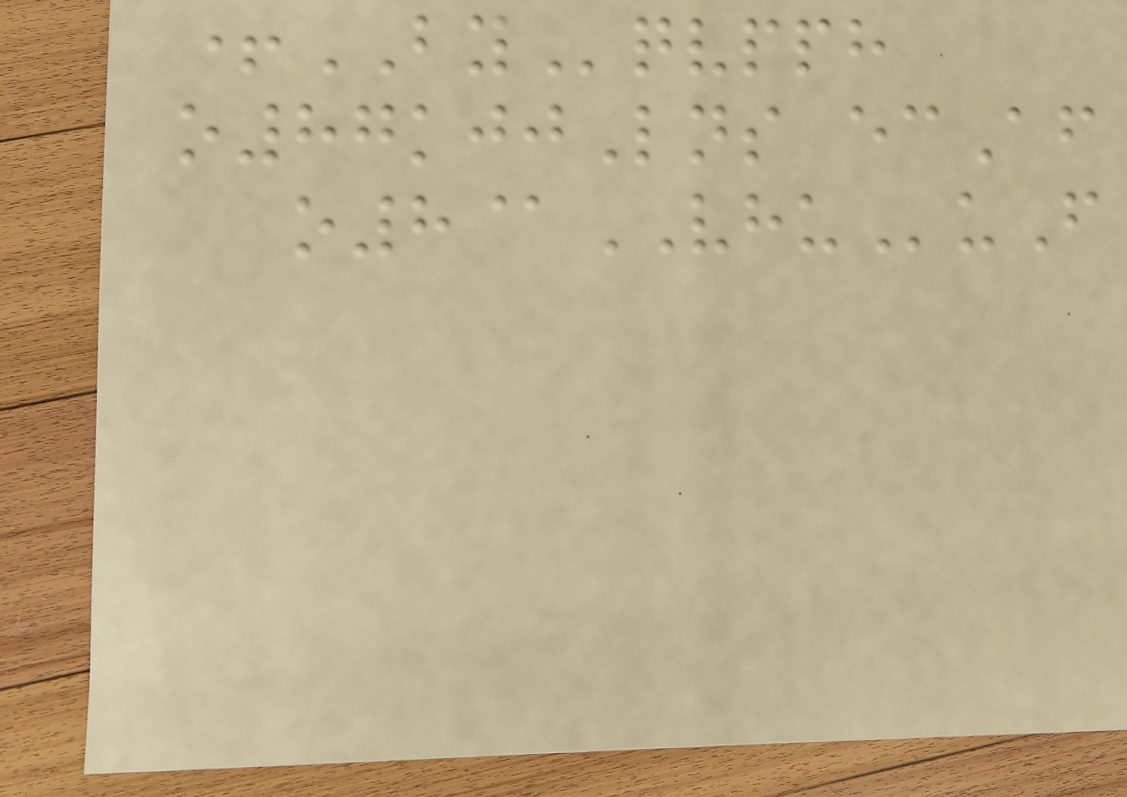+BYqvpph
o87kjjLns ecAf
o8@VHUuF
